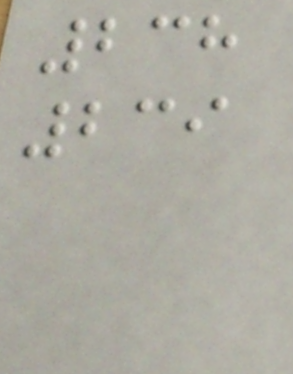238
239
